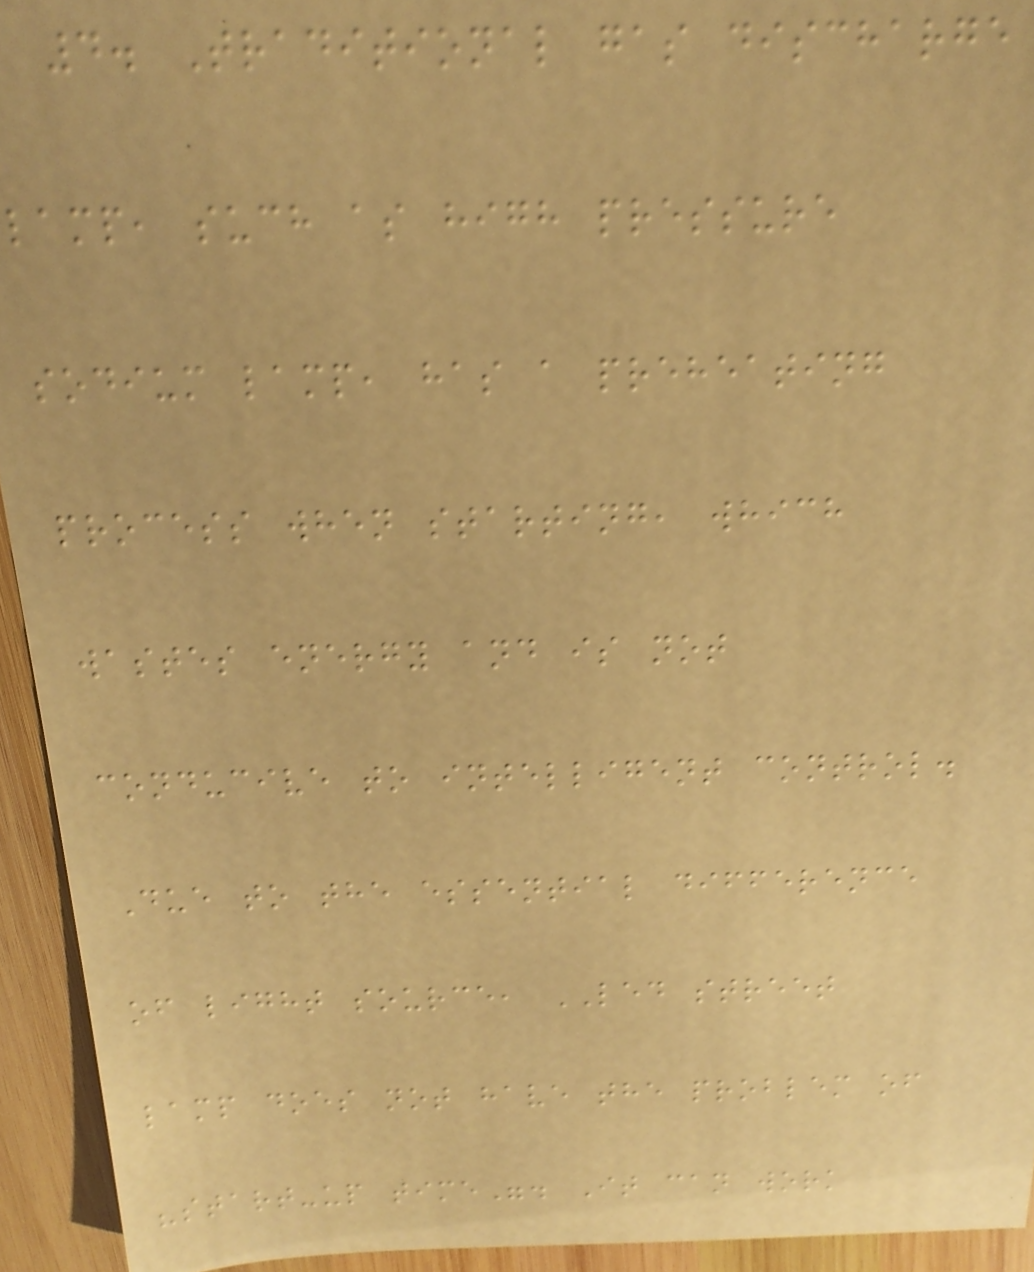4. Traditional gas discharge
lamp, such as high pressure
sodium lamp, has a preheating
process when starting, which
wastes energy and is not
conducive to intelligent control.
Due to the essential difference
of light source, LED street
lamp does not have the problem of
"start-up time". It can work
